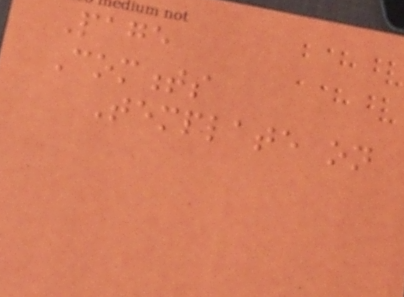Page
Comments
Template on
